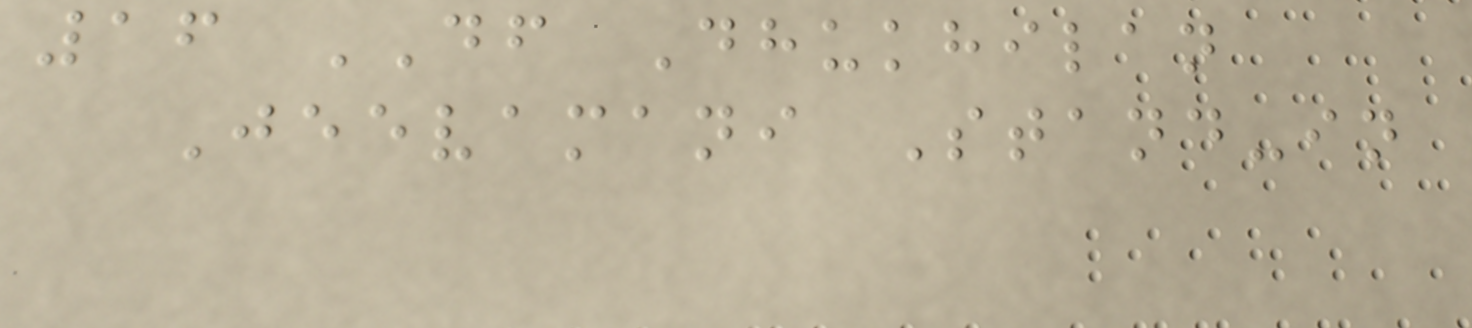16 DF Dhukhilan
Jeevamani Stand-in
